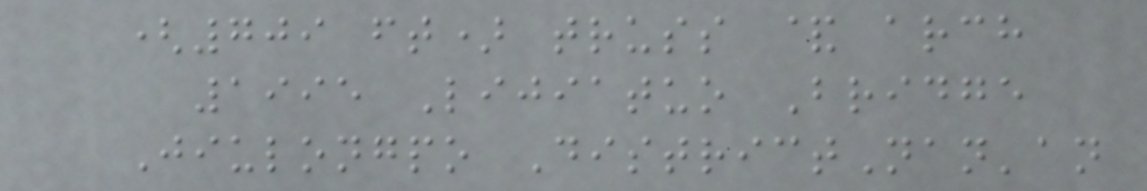(709 ft) truss & arch
1995 Lijiatuo Bridge
Jiulongpo DistrictNan'an
